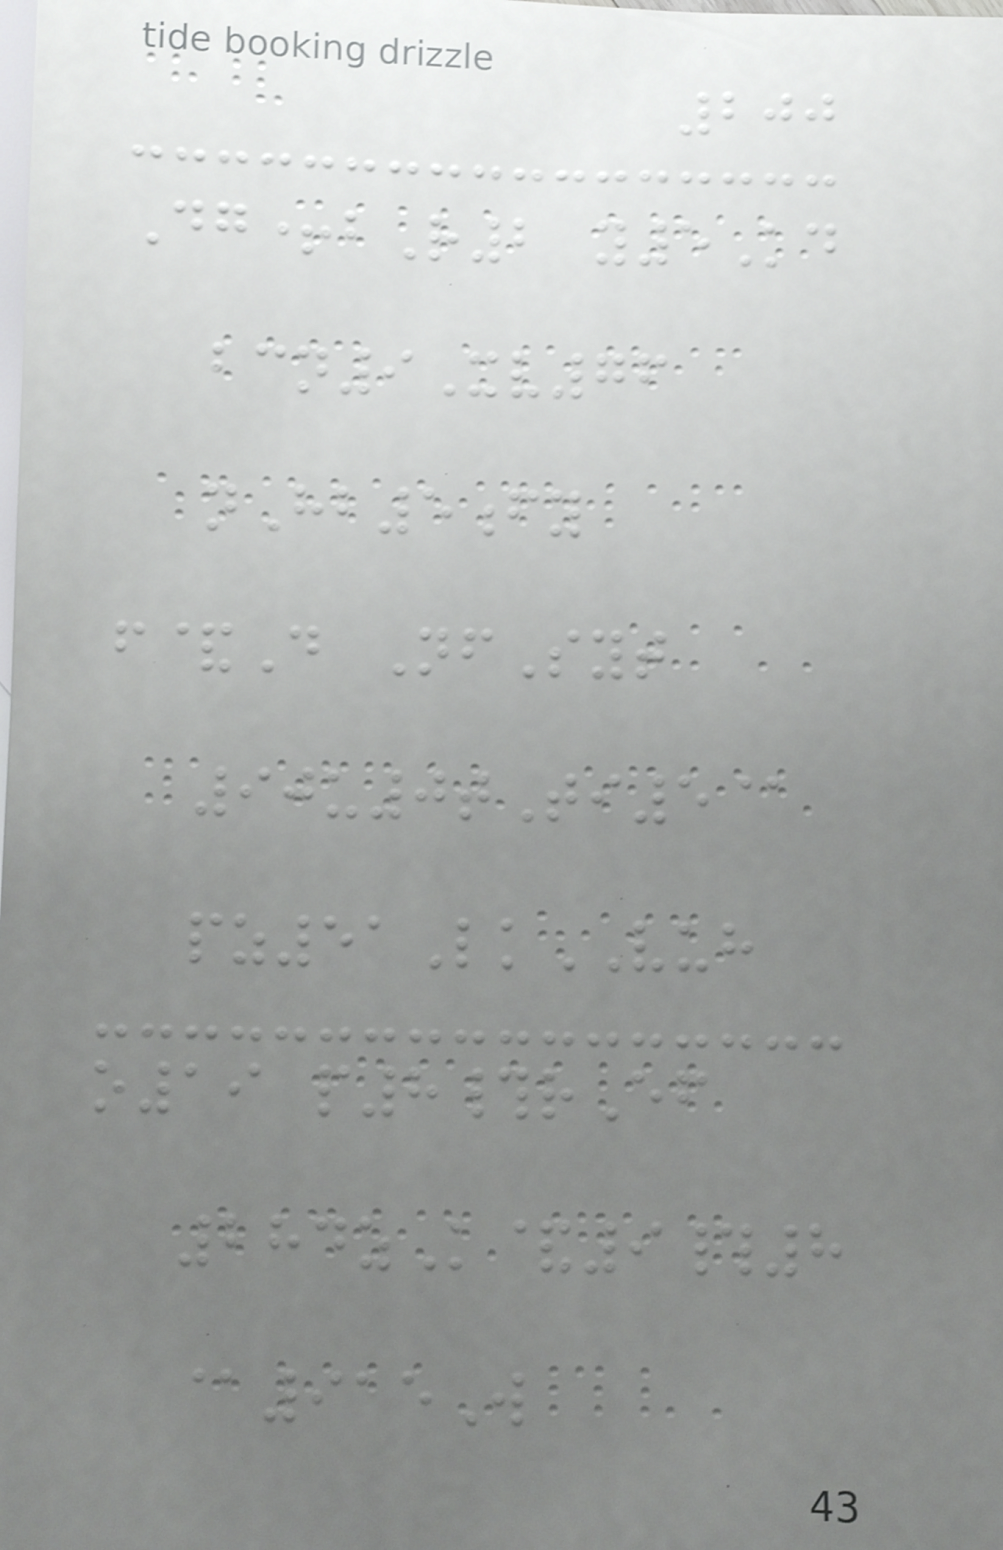200
Dg+bR2 y5Kd
bcn9Xv76
nHb5fy
f&D NfSyt
90u0tTi5@
pz51LkVUH
o19 p8#rEf
284zK&9#8
@915W
